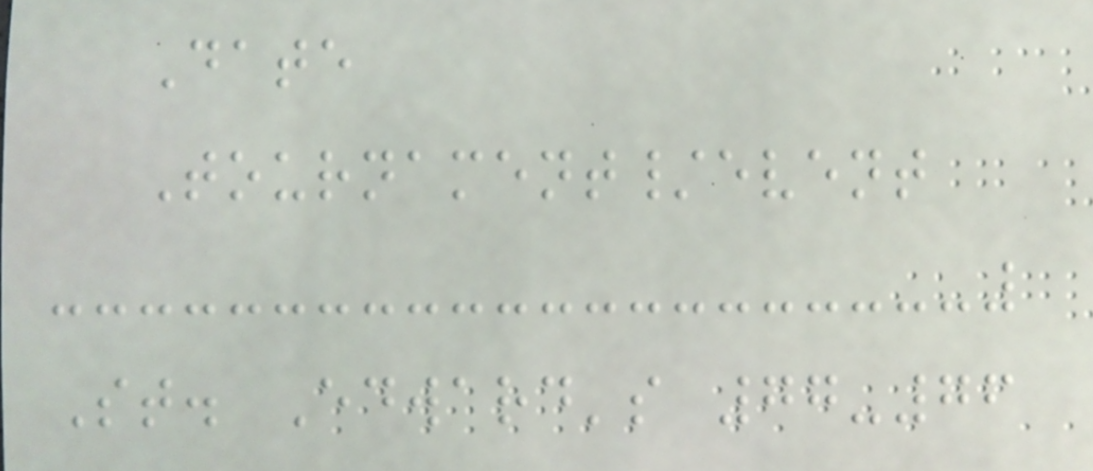Date
Tournament/event
St. Edward's 77-76
